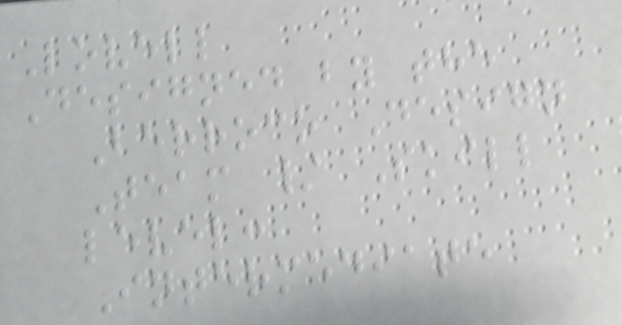Lovell
Designed by the
Berroco Design
Team / Skill
level:
Intermediate
